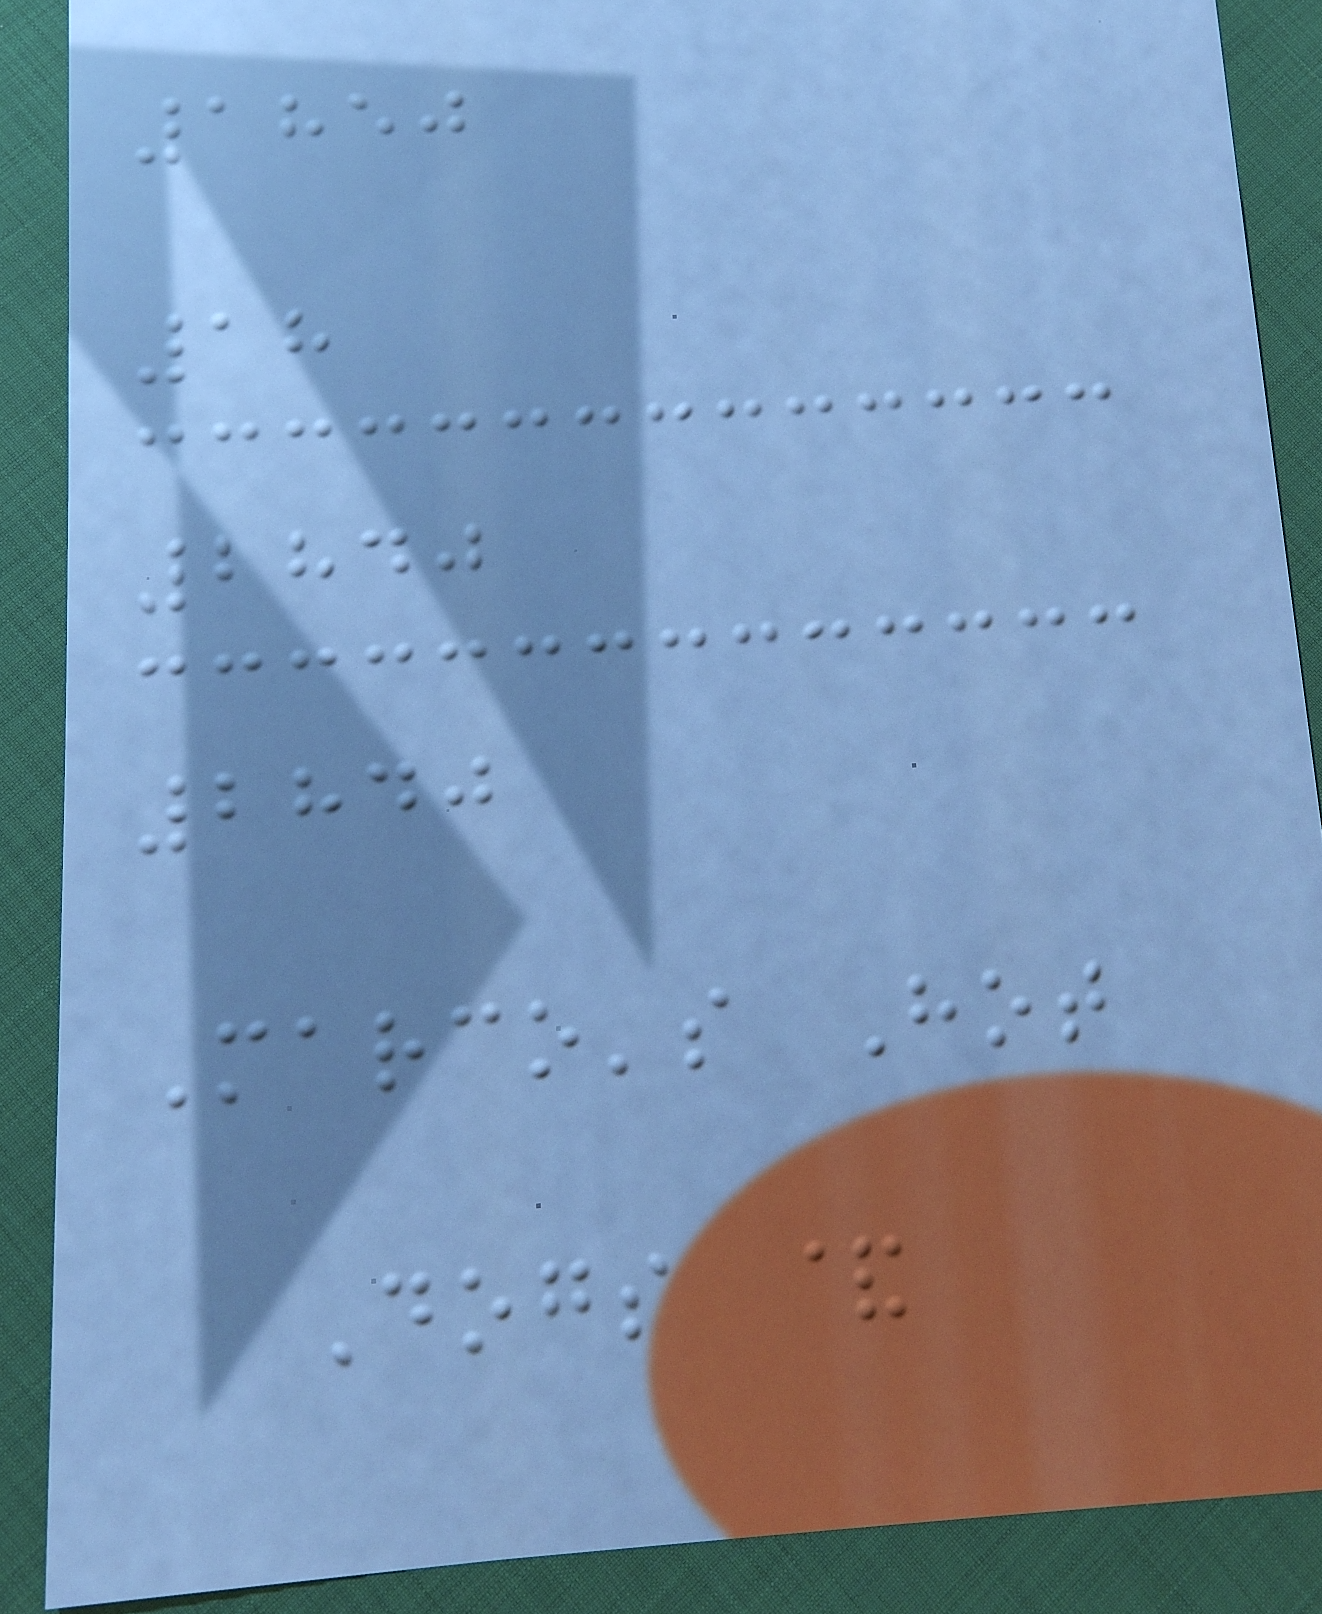1850
18
2840
2840
Marco's Hot
Dogs &
